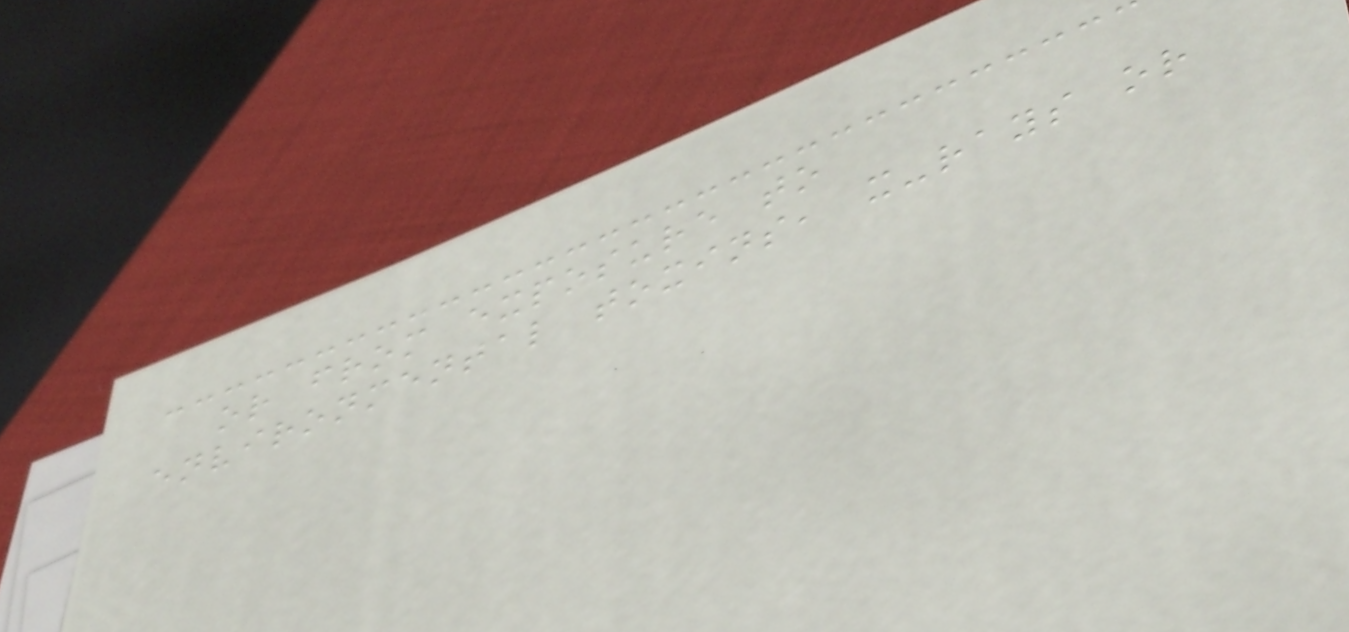or from exposure to
environmental toxins, x-rays or
